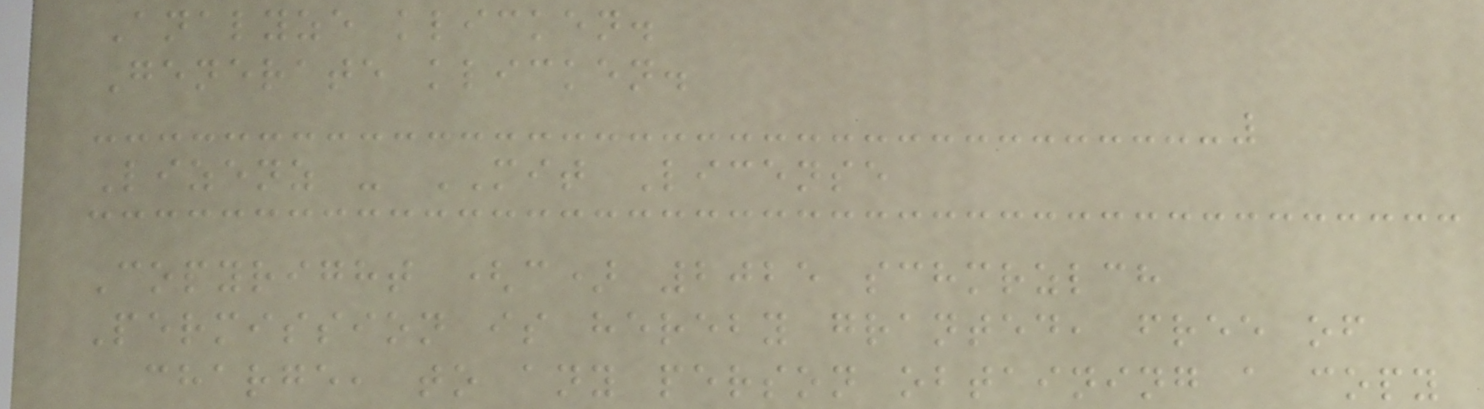Analyze klicken.
Generate klicken.
Lizenz - MIT License
Copyright (c) 2025 schmrzlch
Permission is hereby granted, free of
charge, to any person obtaining a copy
